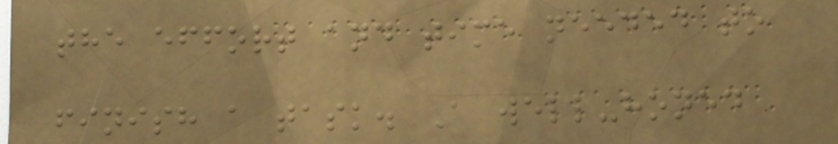the effort and time needed to
finish a task. A well-honed
